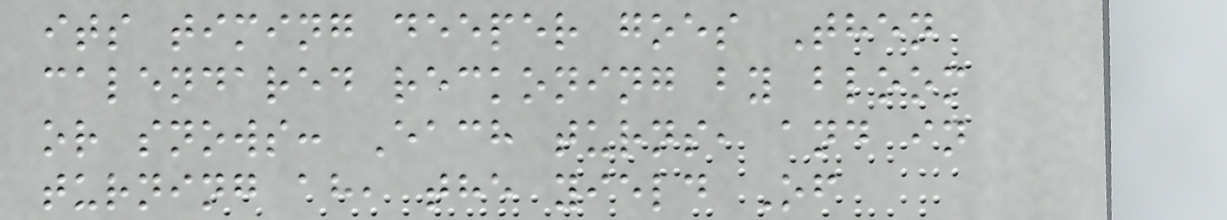its timing deeper goes Then
calendared reckoning by bloom
or snows: Each turns, and in
turning ah, the yield Of
